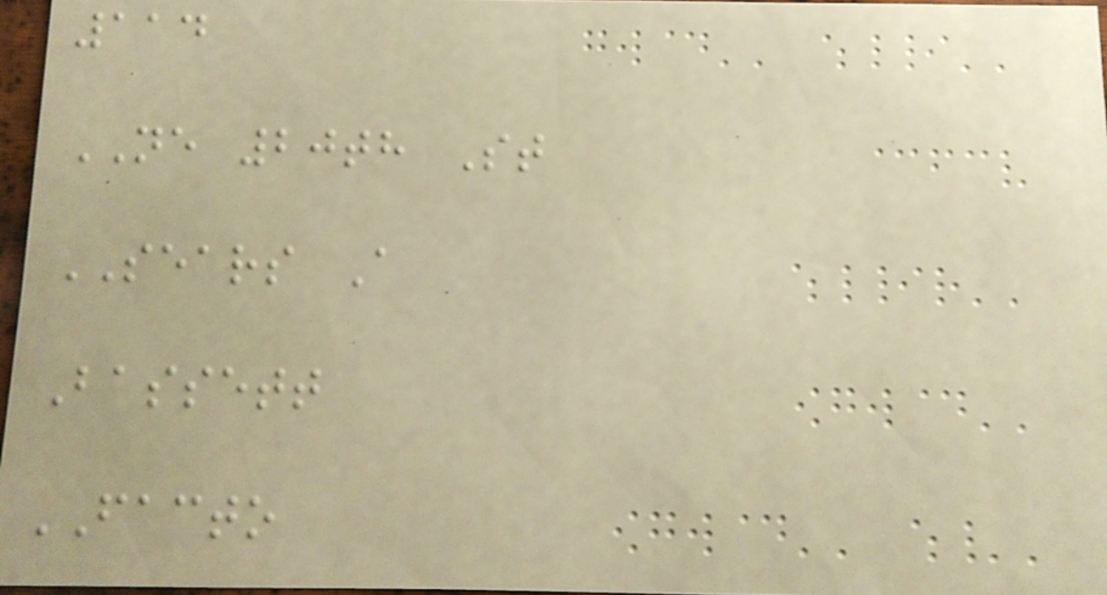114
NE 20th St
SEARS A
Bassett
FACTO
